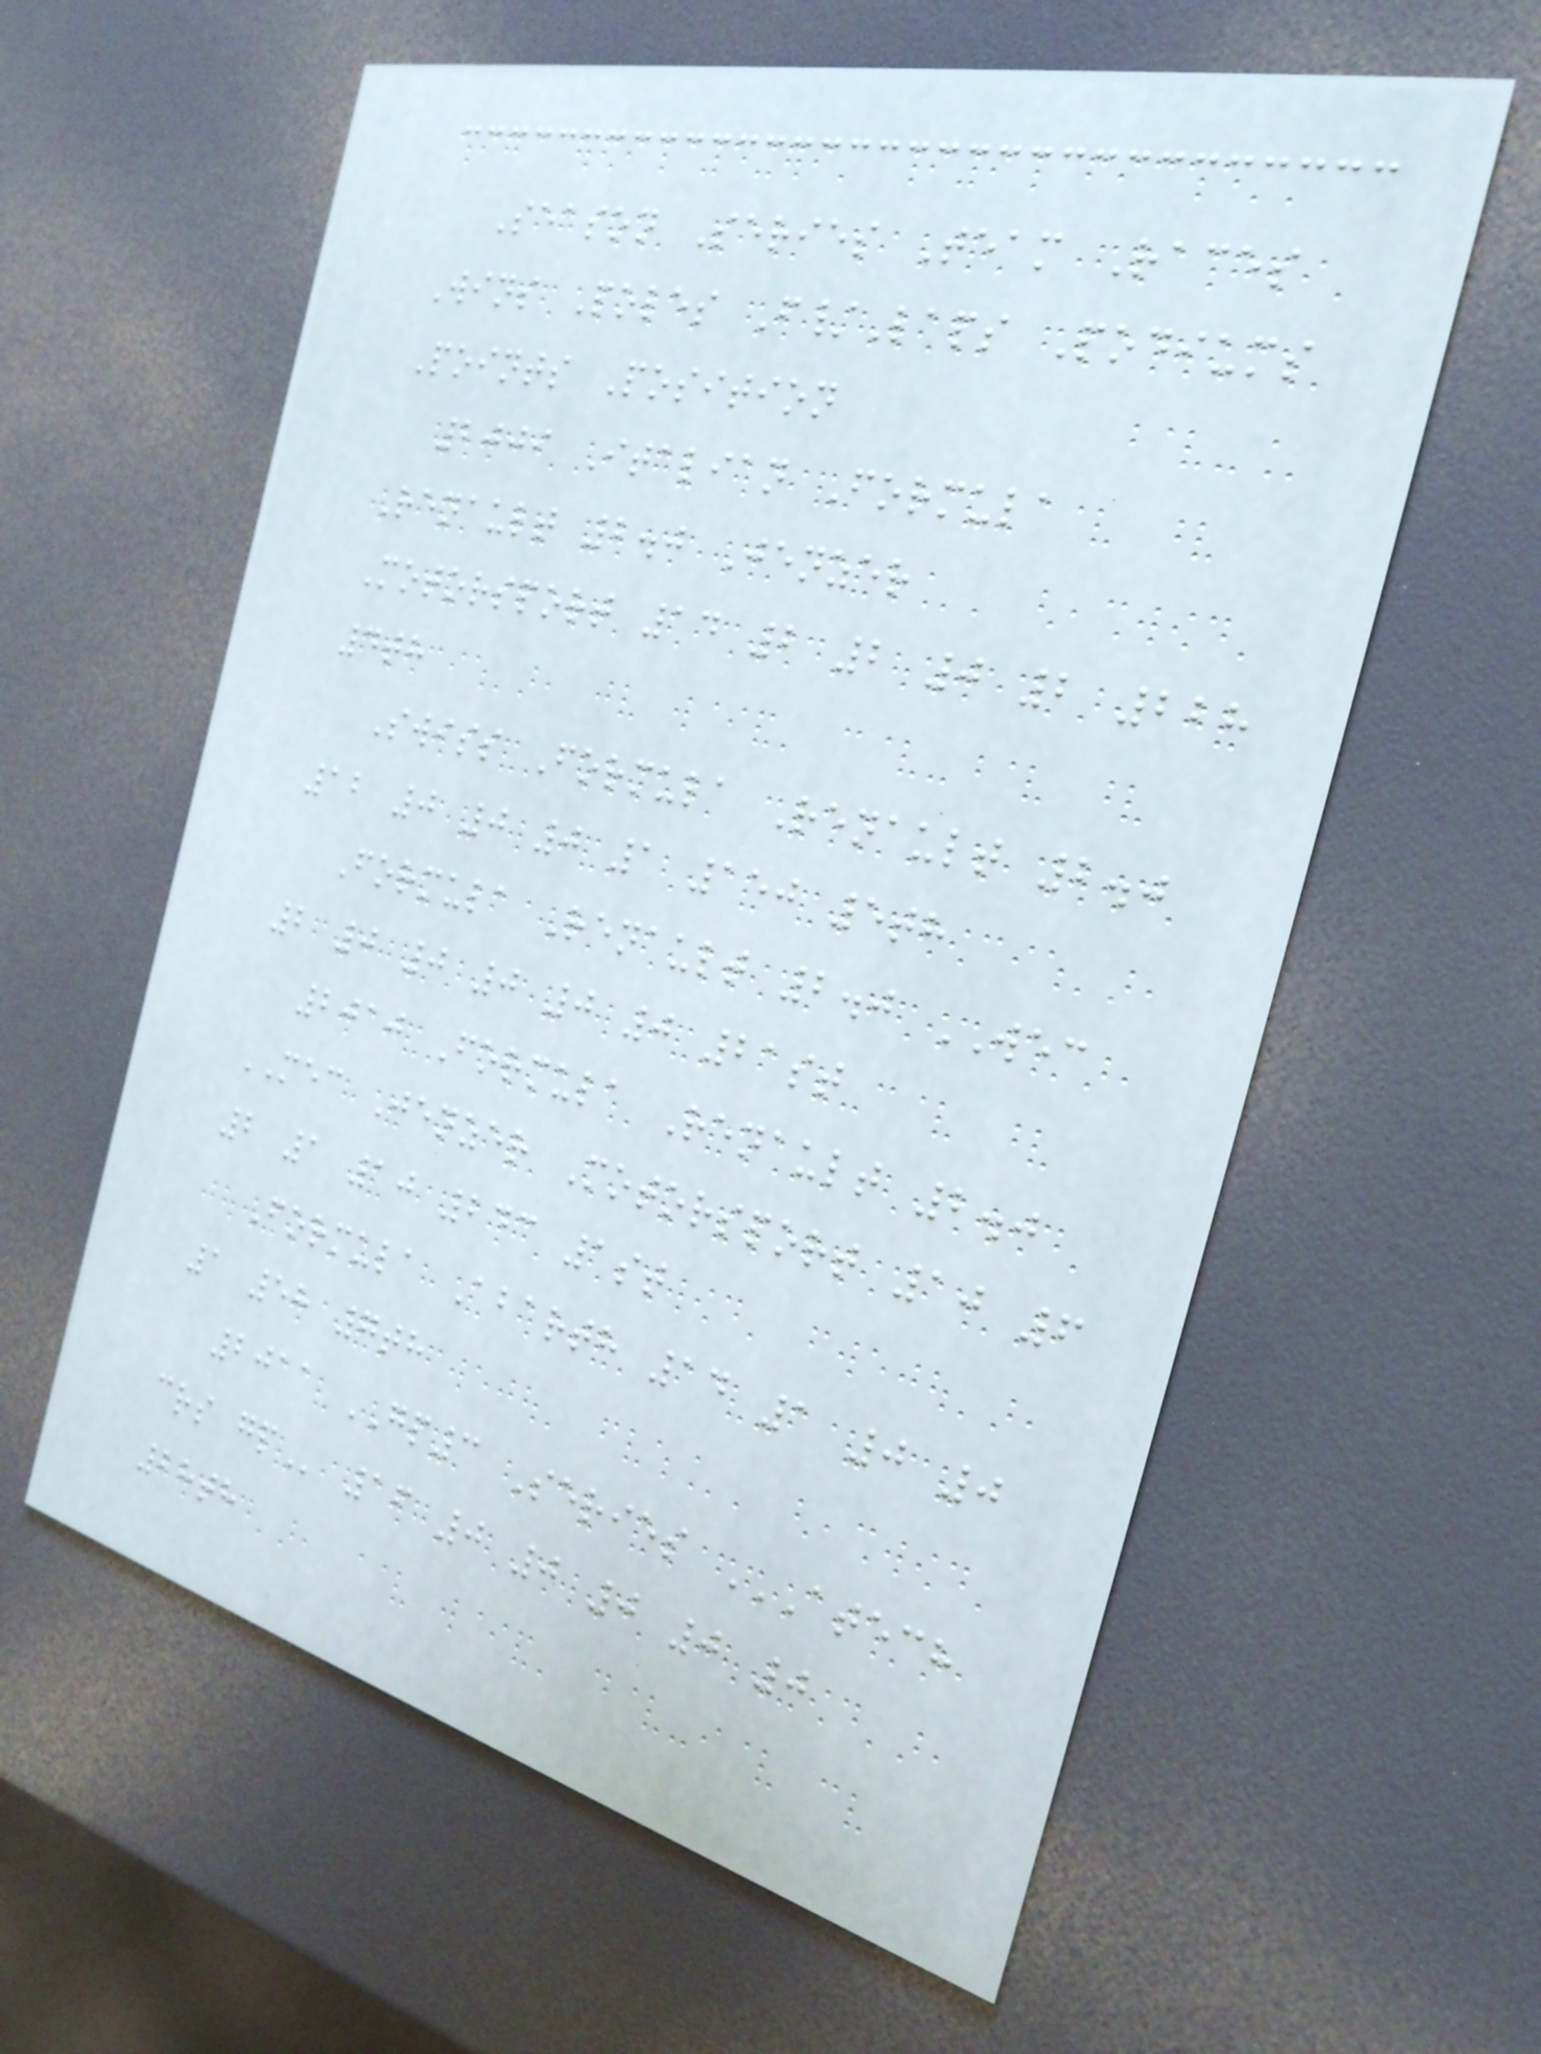Season Series Team Races
Wins Poles F/Laps Podiums
Points Position
2009 Italian Formula
Renault 2.0 Jenzer
Motorsport 14 2 2 0 2 228
4th
Swiss Formula Renault 2.0
12 0 0 0 1 150 5th
Formula Renault 2.0 WEC
2 0 0 0 0 0 21st
2010 Formula Renault 2.0
MEC Jenzer Motorsport 10 6
2 1 10 243 1st
Formula Abarth 14 1 0 0
1 58 7th
2011 GP3 Series ATECH
CRS GP 16 0 0 0 0 0
28th
